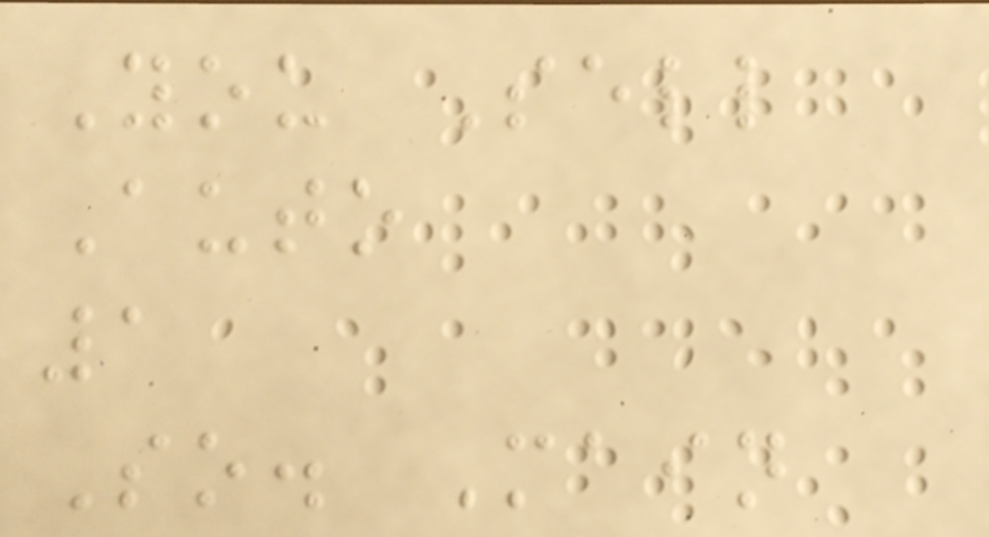You Sell
Auto
1
So. Main
